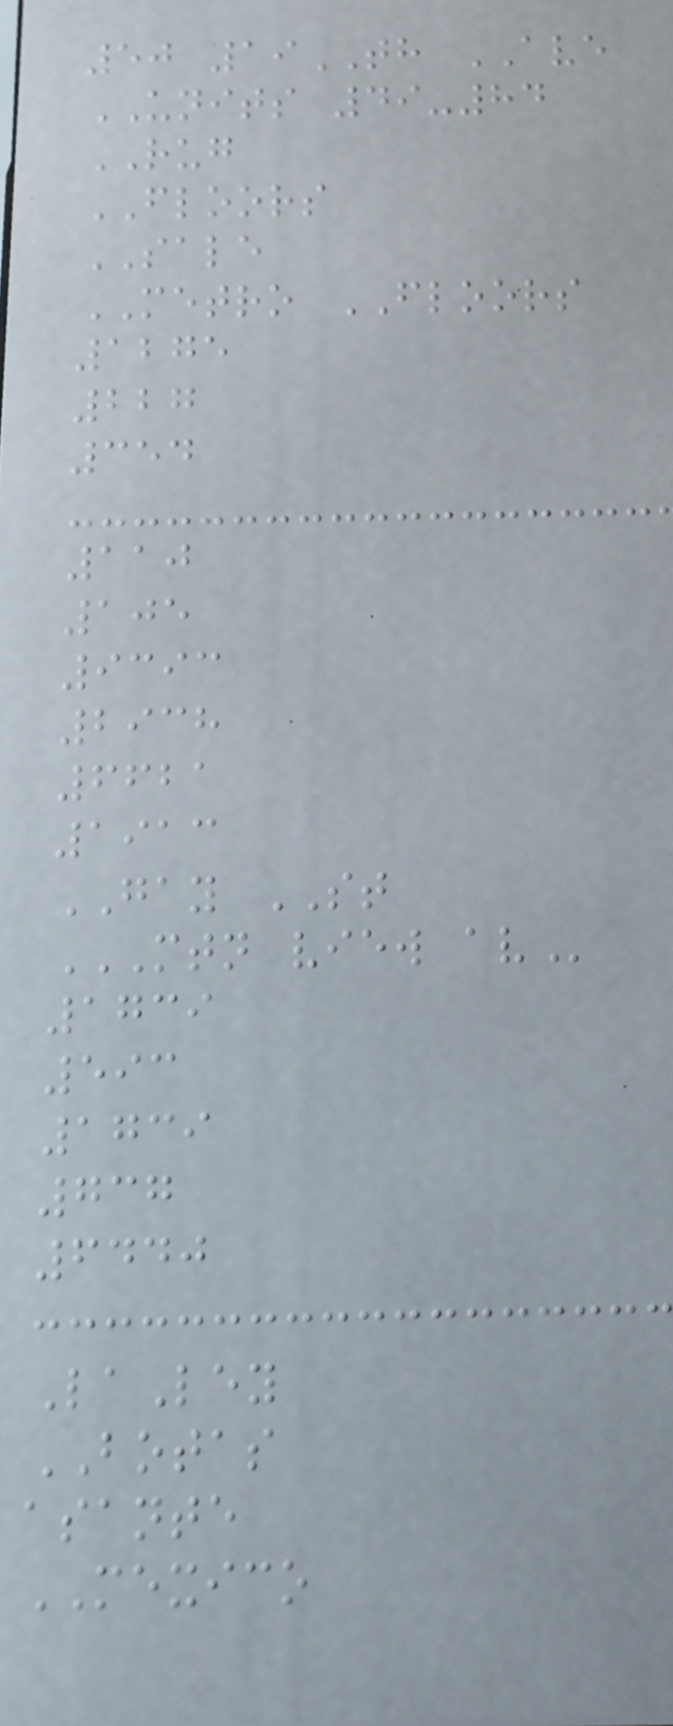50 19TH AVE
UNITS 49-84
RUG
FLOORS
SALE
METRO FLOORS
1275
227
354
110
105
9393
2938
6621
1913
GAY ST
MTN VIEW AV
1739
593
1739
737
6440
LaLey
BOTAS
asante
MEXICO
